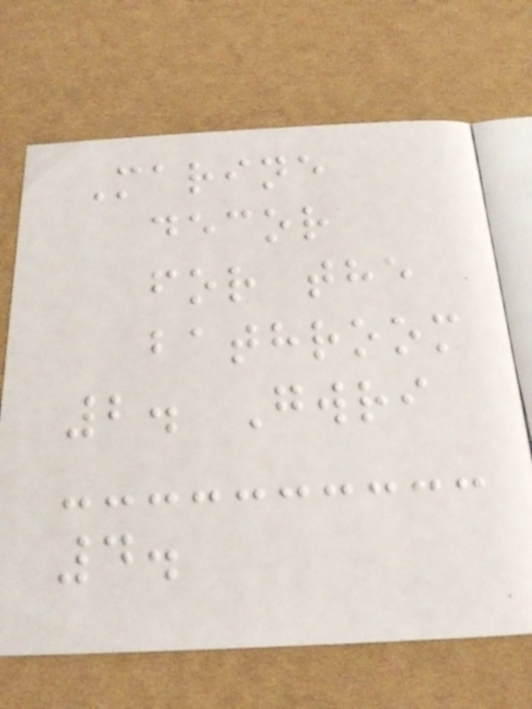Marine
decor
for the
bathroom
2. Gwri
4.
